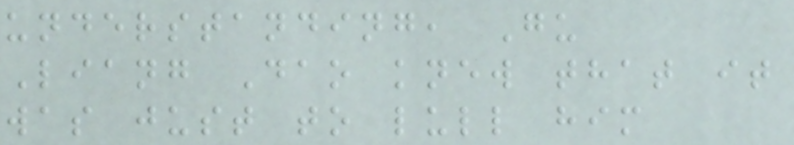understanding, Gu
Liang Dao knew that it
was just to lull him
